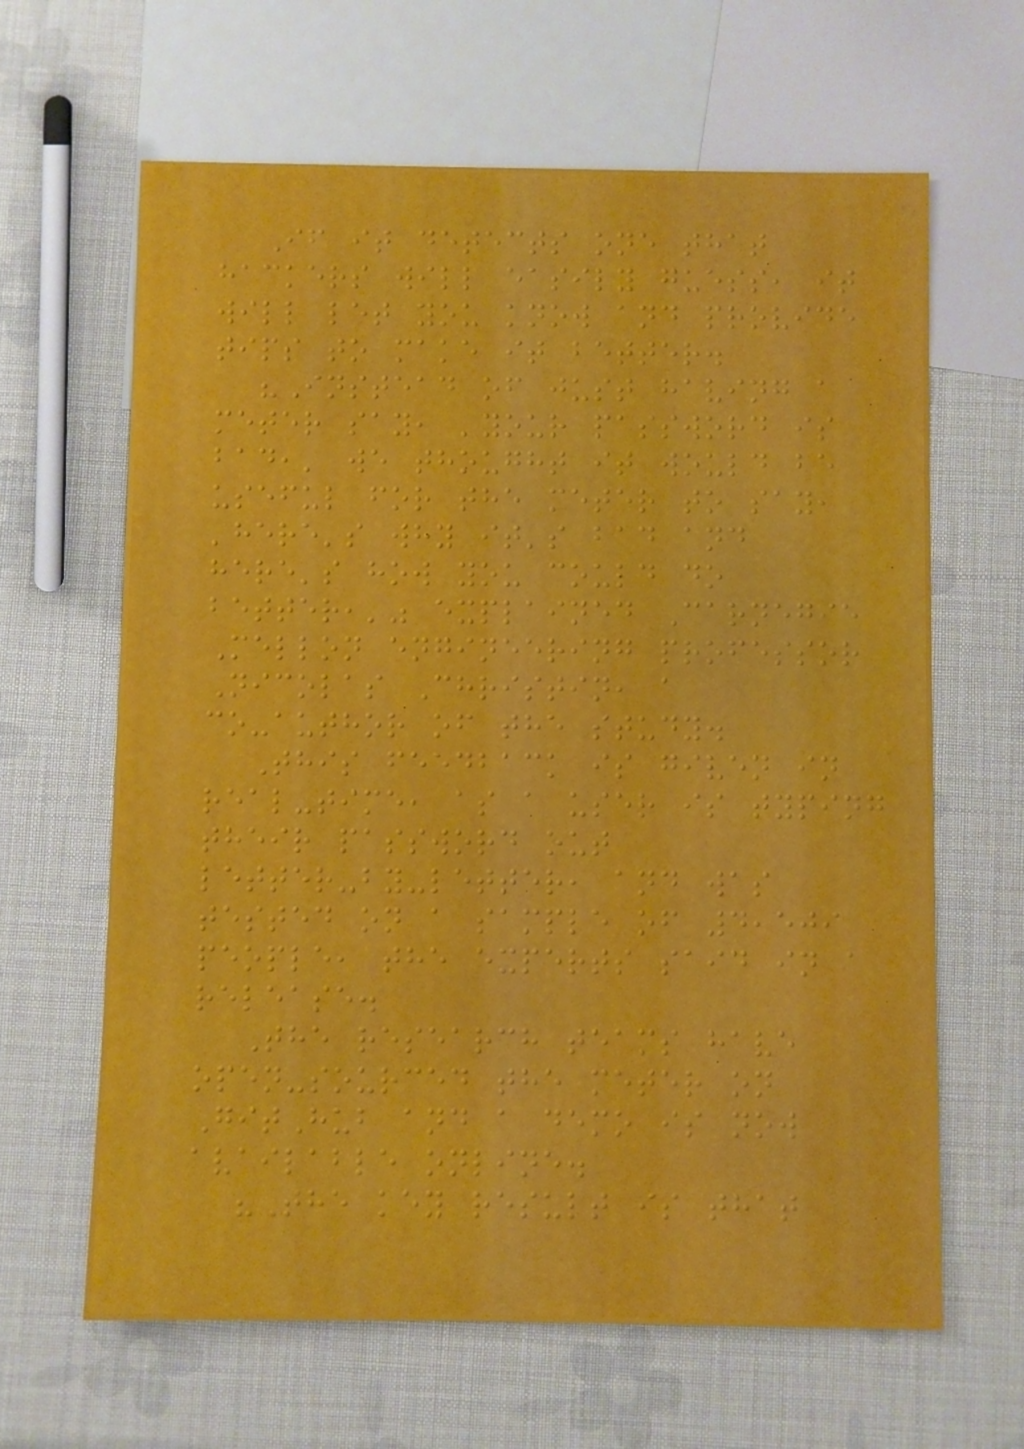If it detects one that
hackers will easily guess, it
will let you know and provide
tips to make it better.
"Instead of just having a
meter say, 'your password is
bad,' we thought it would be
useful for the meter to say,
'here's why it's bad and
here's how you could do
better,'" explained Carnegie
Mellon engineering professor
Nicolas Christin, a
co-author of the study.
This feedback is given in
real-time, as a user is typing
their password out
letter-by-letter, and was
tested on a sample of 4,509
people, the experts said in a
release.
The research teams have
open-sourced the meter on
GitHub and a demo is now
available online.
"The key result is that
